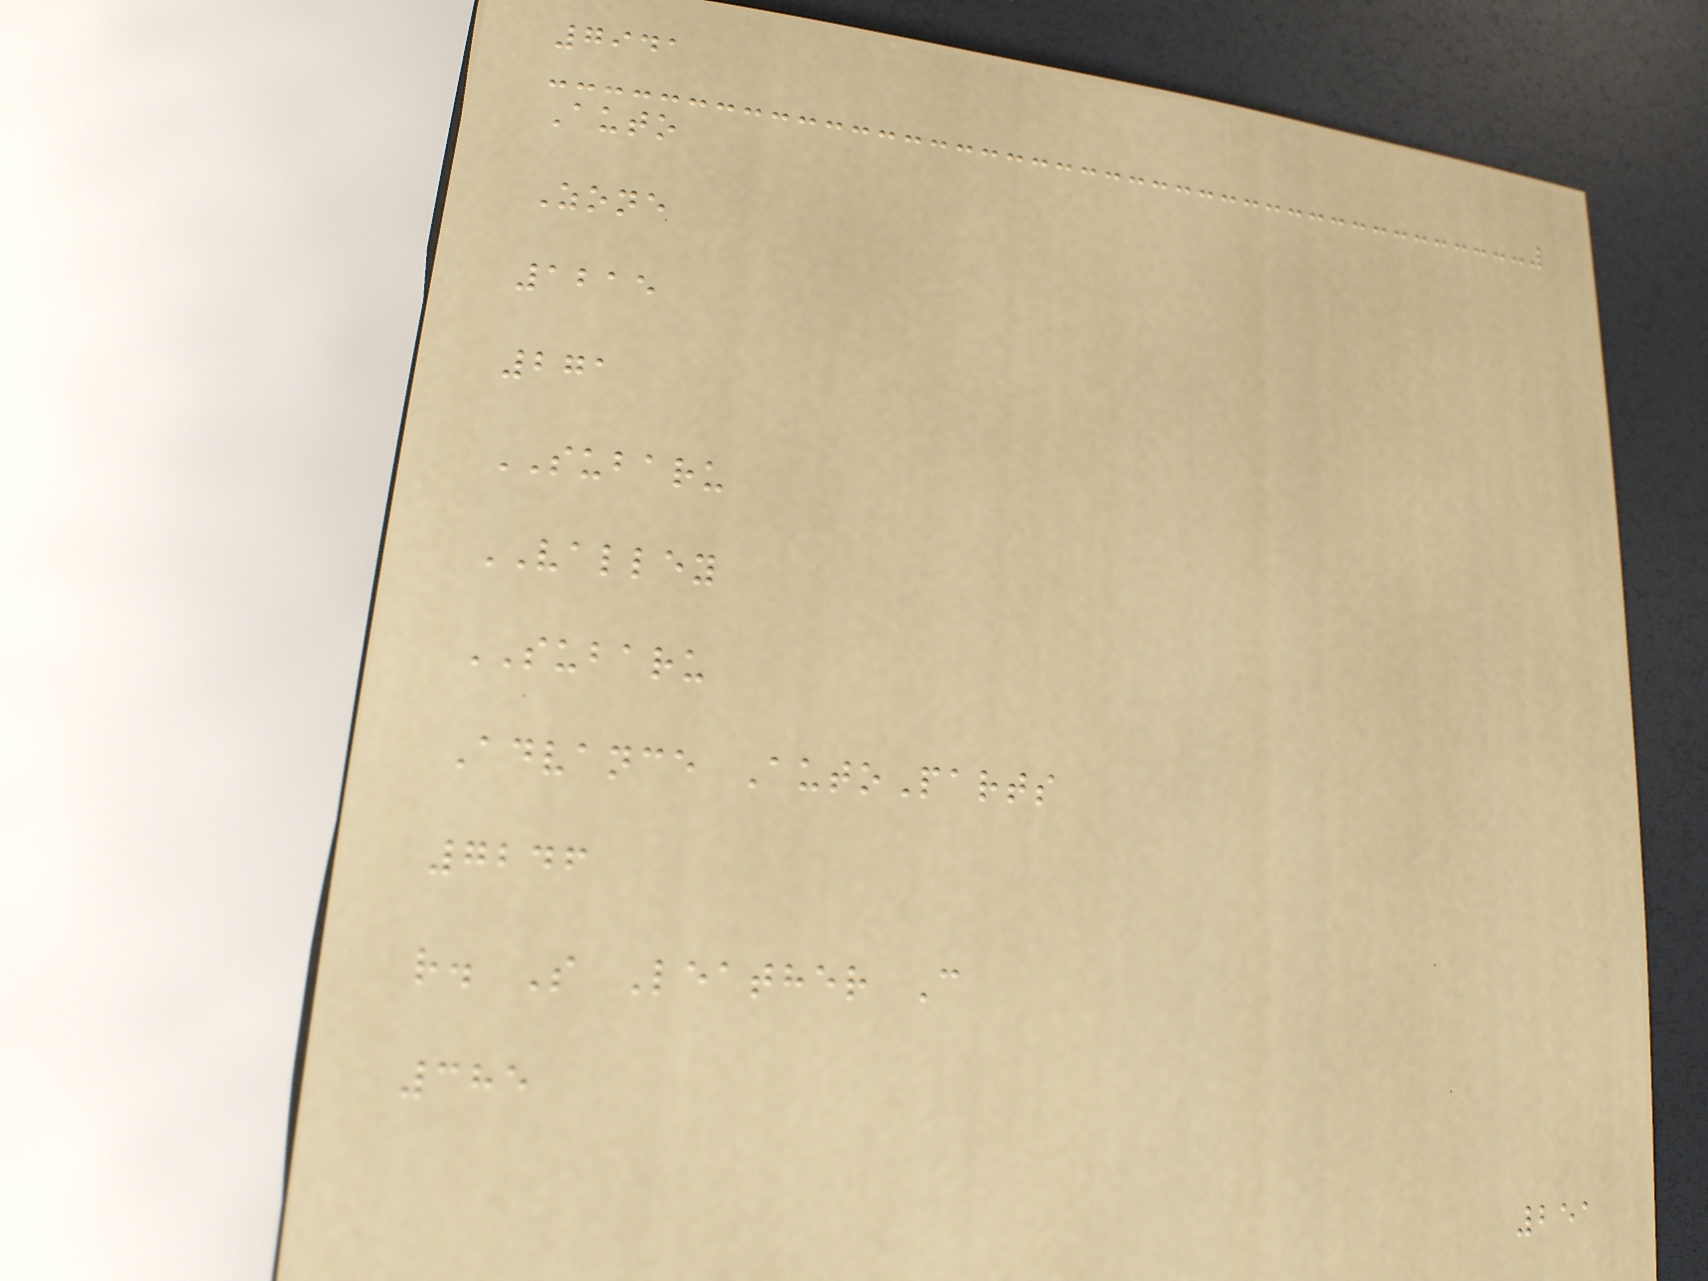7941
Auto
Zone
1215
271
SUBARU
VALLEY
SUBARU
Advance AutoParts
7246
r. S Leather C
385
251
